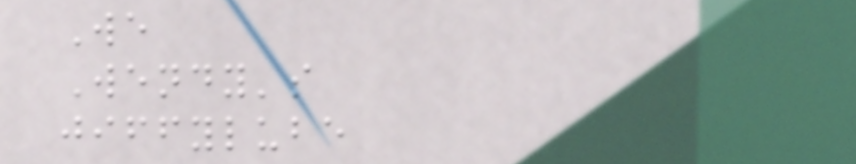We
Wendy's
jiffylube
